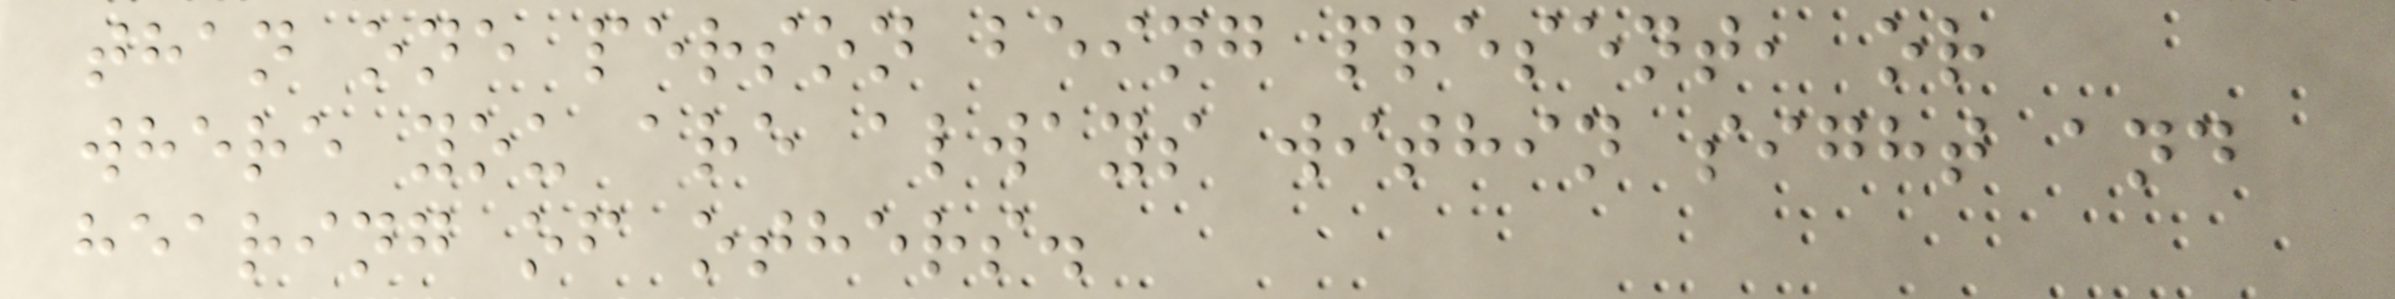than one person being present, or
where you are always within sight and
hearing of others.
